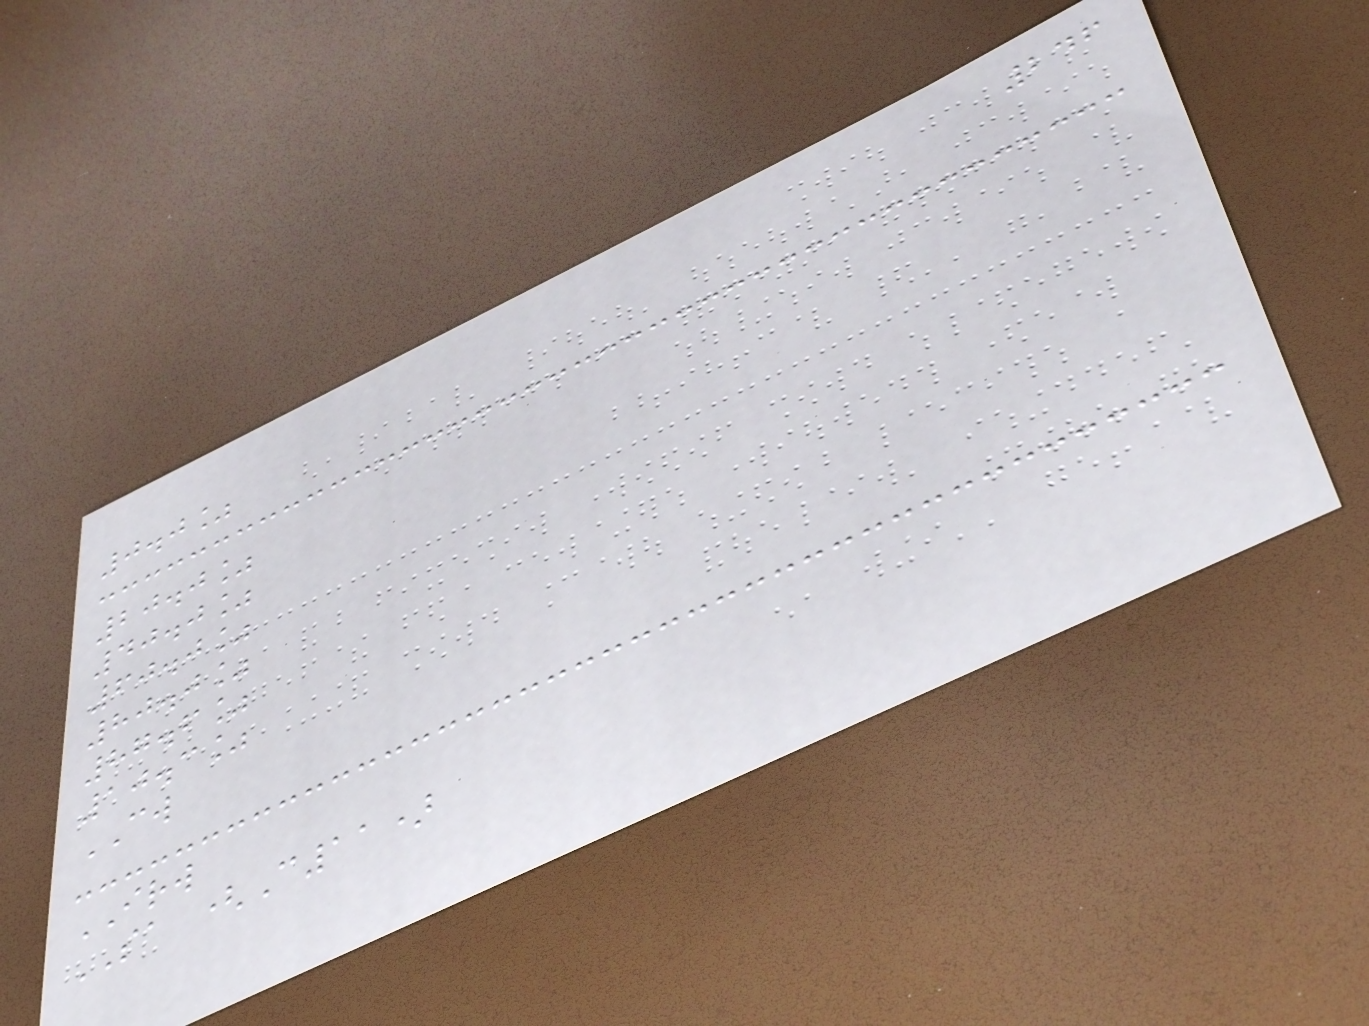246
0.0%
20.0%
40.0%
60.0%
80.0%
87.6%
10.3%
CW
IRW
SA (C11)
